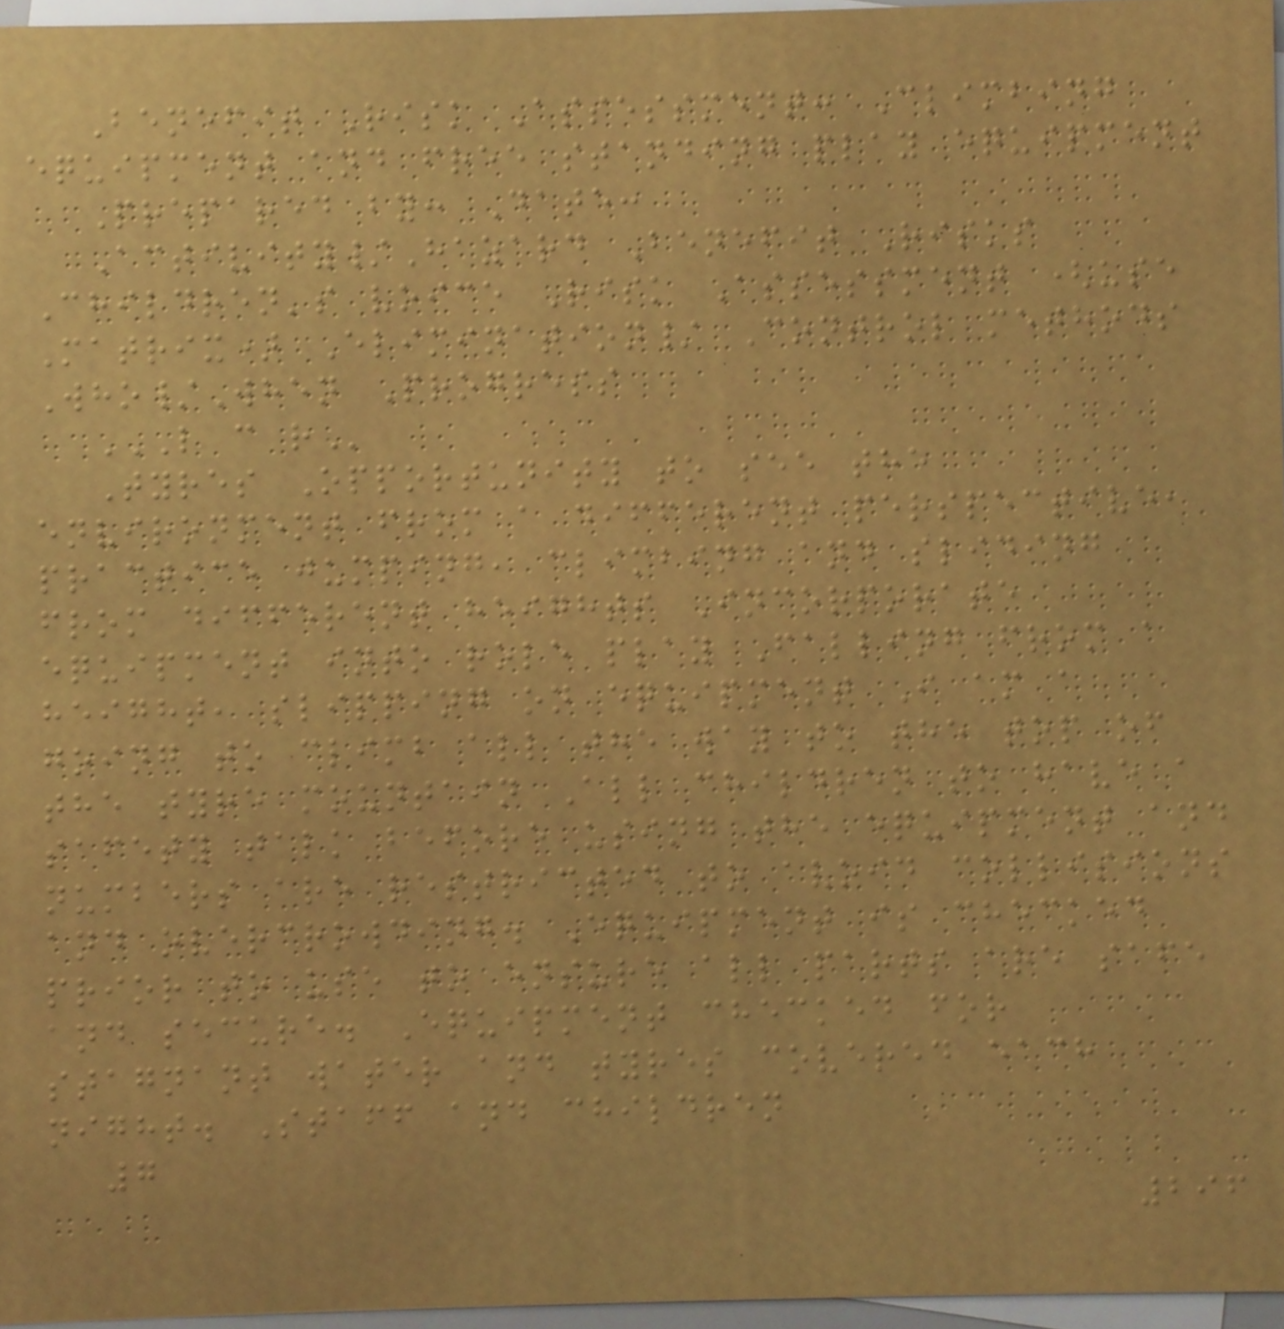Benefit Risk Assessment: Climbing
equipment and free standing play equipment
Prepared by: Date:
Activity/Hazard Benefit Risks
Children's voice Risk Assessment (use
Matrix) Elimination/ Control methods
Who/When Progress
L C R
Tyres Opportunity to see the
environment from a different perspective,
practice jumping, climbing and sliding
from different heights Incorporate
equipment into role play Falling from a
height, slipping on equipment I am a
going to climb all the way to the top of
the tyre mountain All children to have a
safety talk before using the equipment and
numbers are restricted to avoid collisions
and overcrowding. Equipment is checked
prior to use to ensure all parts are safe
and secure. Equipment checked for
stagnant water and tyres covered each
night. Staff and children
7
296
